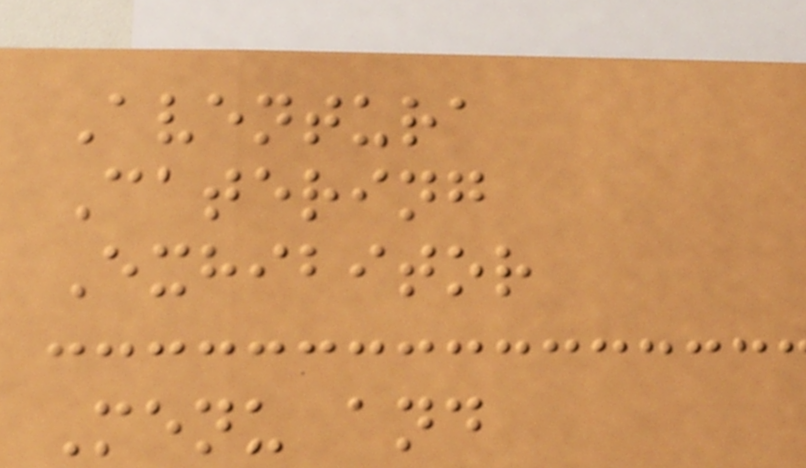Aventura
Catering
Exhibitor
Menu and
